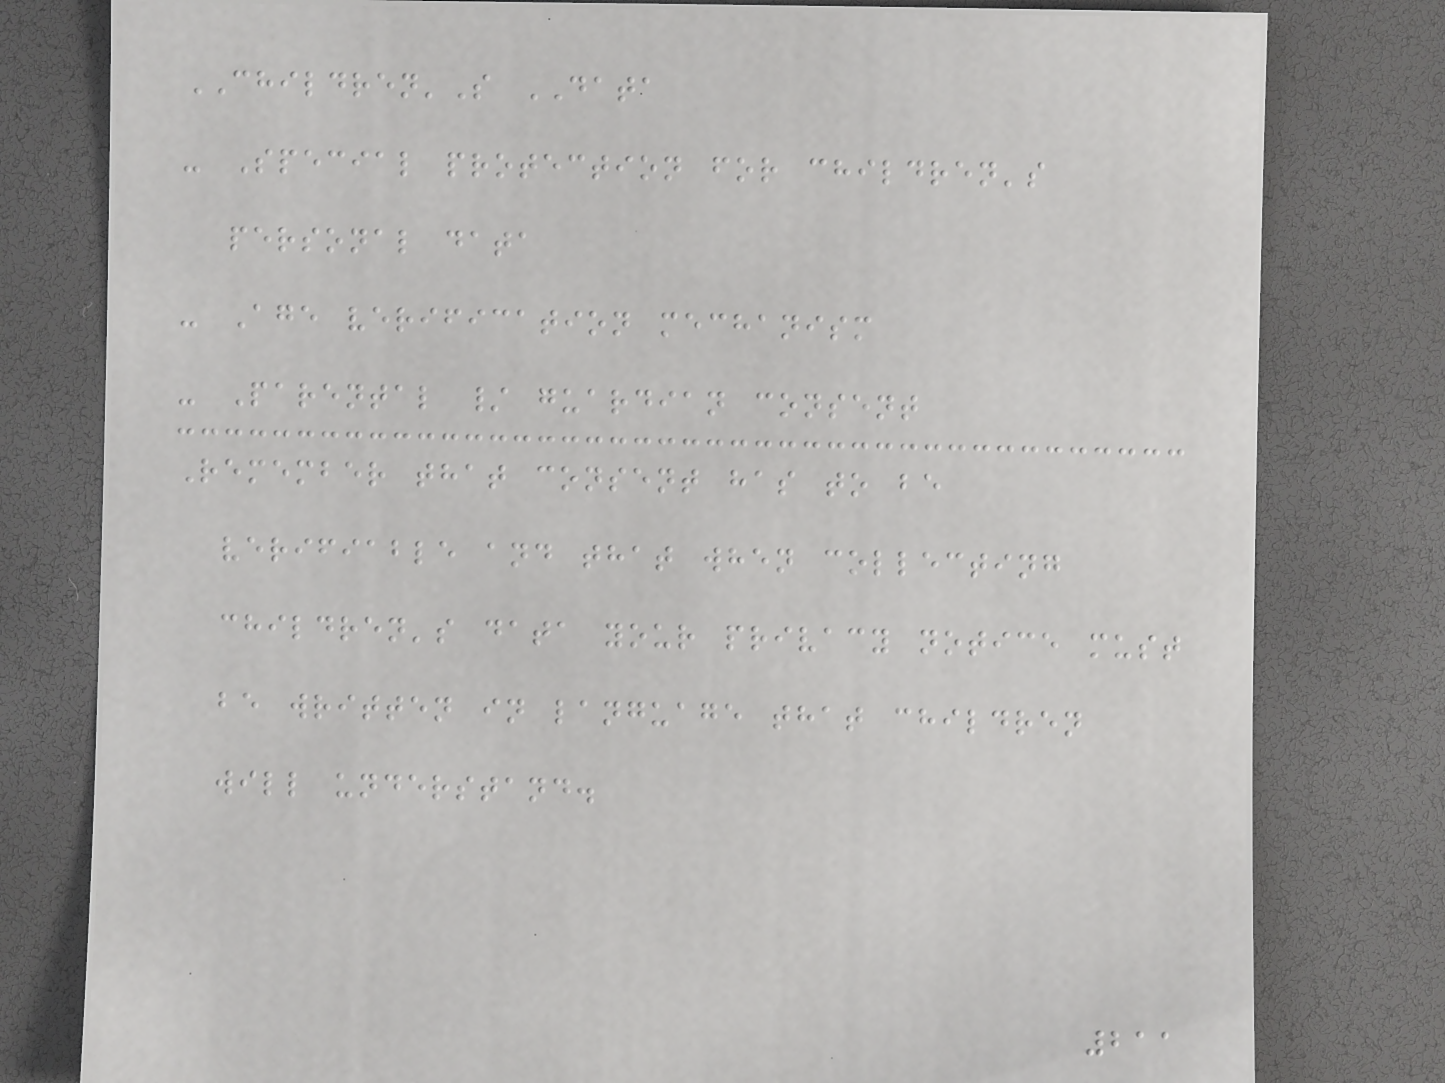CHILDREN'S DATA
- Special protection for children's
personal data
- Age verification mechanism
- Parental / guardian consent
Remember that consent has to be
verifiable and that when collecting
children's data your privacy notice must
be written in language that children
will understand.
211
